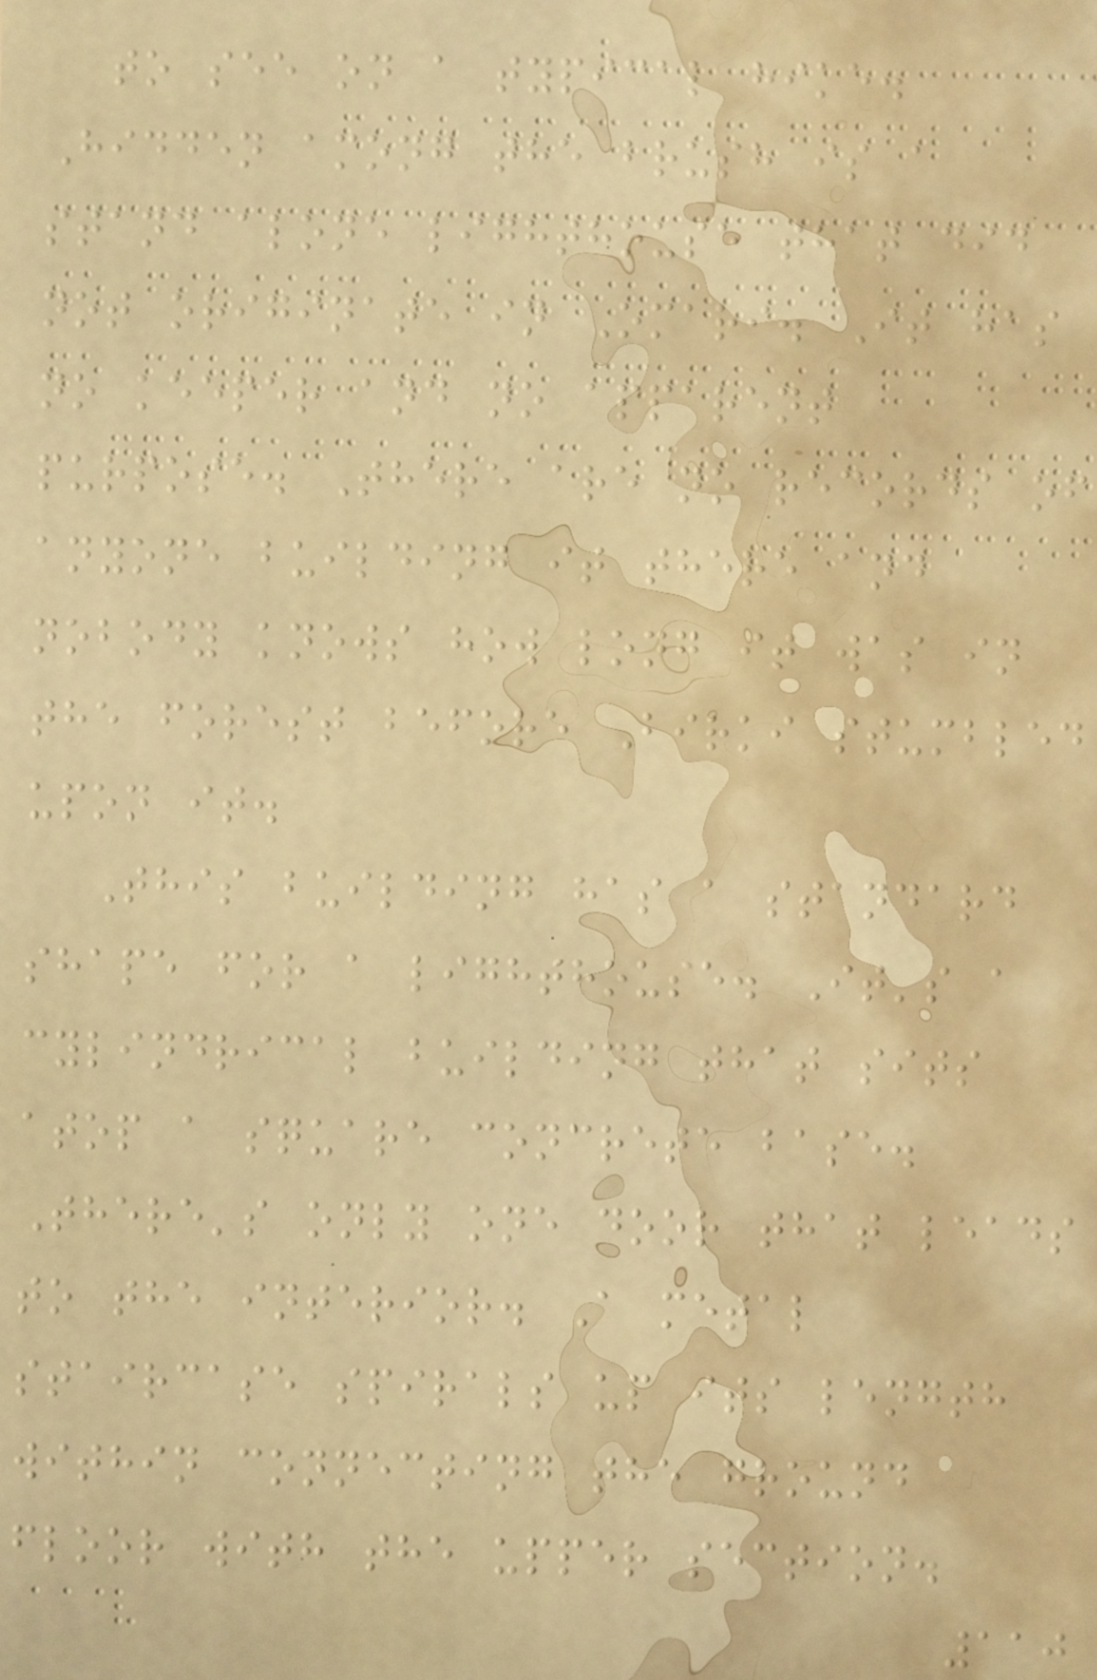to see on a typical hike.
Hidden among the brush is a
stand alone lighthouse that did
not originate in Omari. It has
no keeper and no apparent
purpose. There are no records of
anyone building it there and
nobody knows how long it was in
the forest before Birki stumbled
upon it.
This building has a standard
shape for a lighthouse. It's a
cylindrical building that sits
atop a square concrete base.
There's only one door that leads
to the interior. A metal
staircase spirals up its length
within connecting the ground
floor with the upper section.
110
